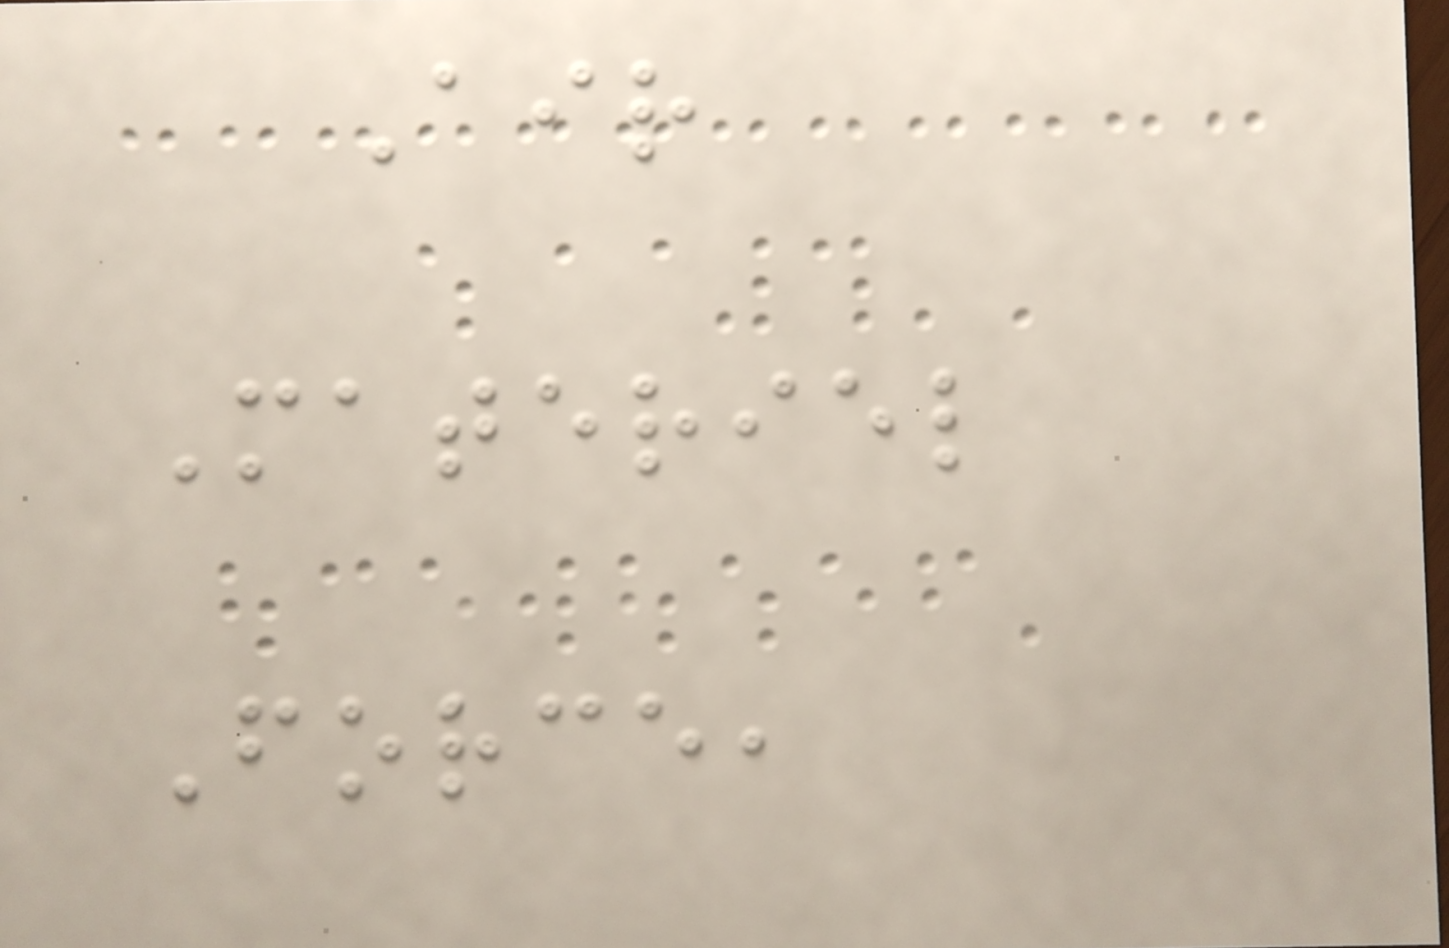Air
Materiel
Force,
